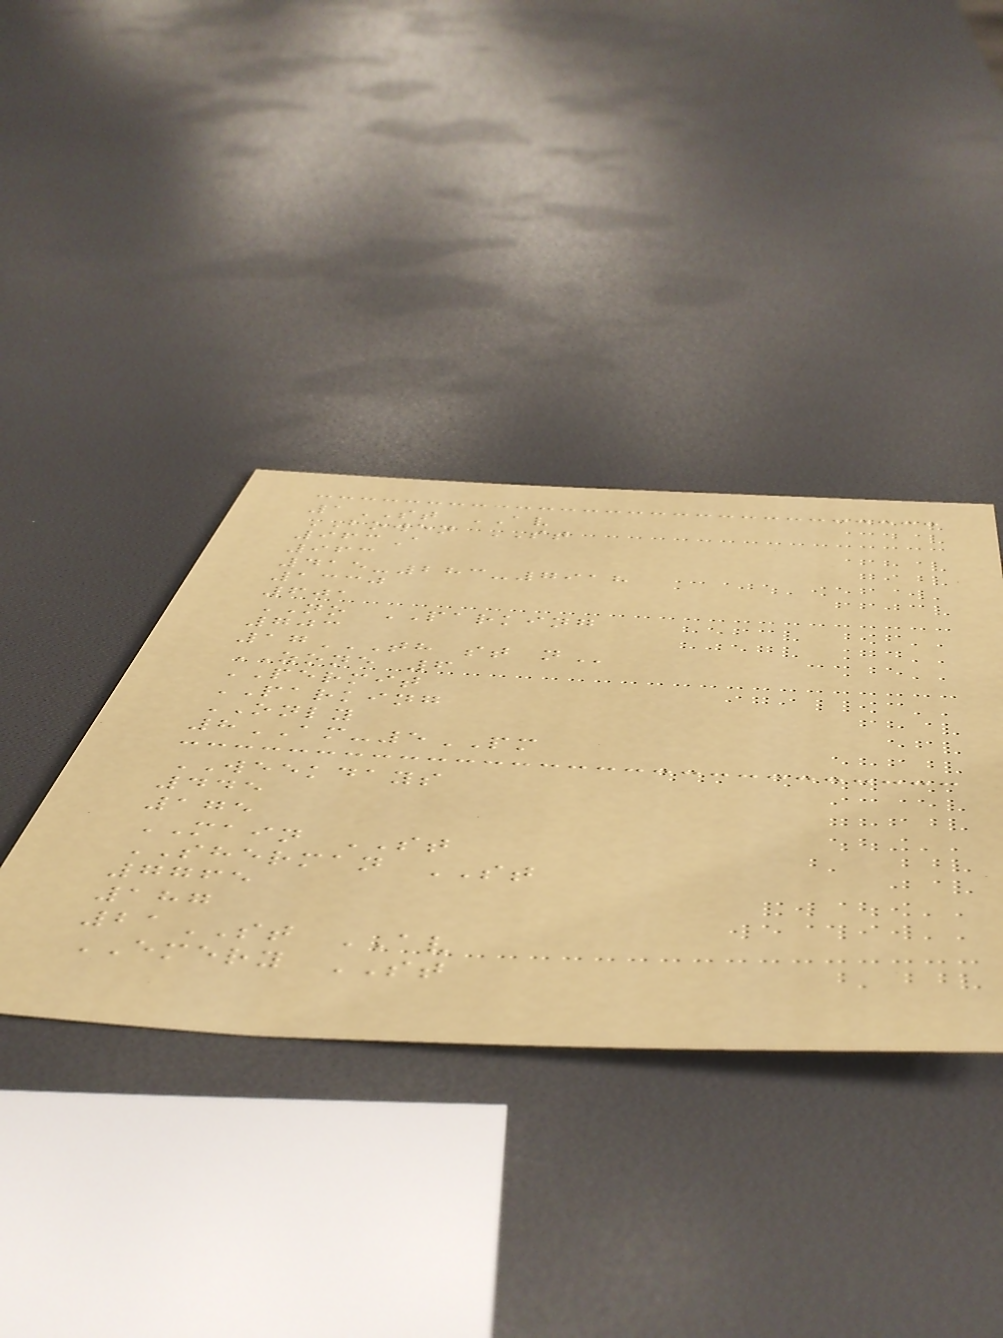1ST AV
BOWEN ST
963A
963
415-283-7918
1330
601
NO PARKING
703
17TH ST N
ZONE 6
PERMIT
PARKING
ONLY
8AM-5PM
WEEKDAYS
445
175
MAIN ST
SHERMAN ST
7765
187
21ST AV
EMERY ST
